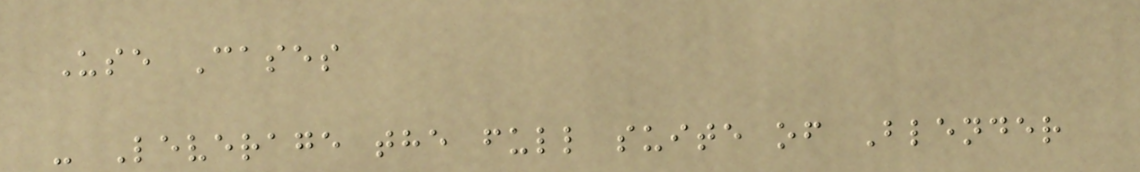Use Cases
- Leverage the full suite of Blender
